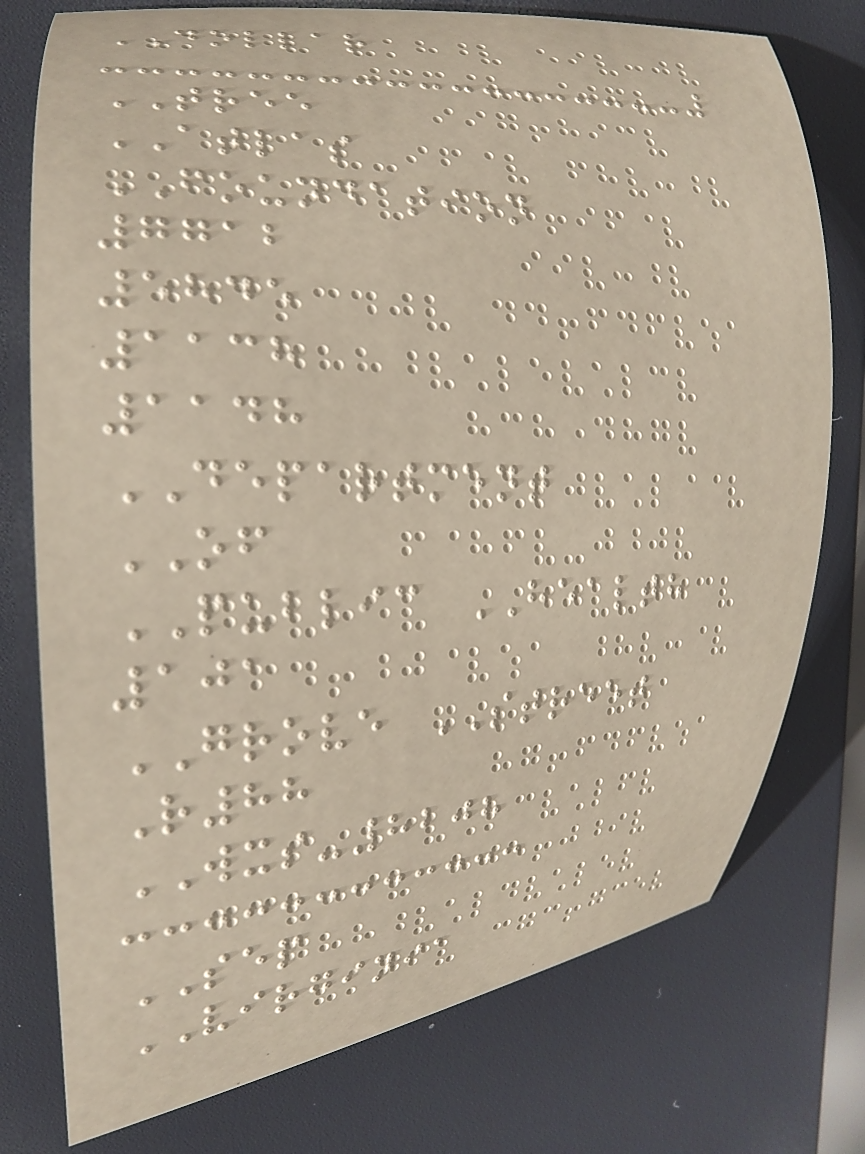DOLLAR
TREE
ATLAS
FOUNDATION
7712
5845
1138
1148
DEPARTMENT
OF
PUBLIC HEALTH
101
GROVE STREET
R88
WXS-8208
SEP
VIRGINIA
